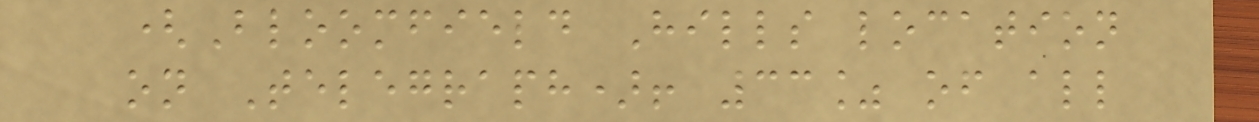(Bloomfield Hills location
on Telegraph)! 33% of all
